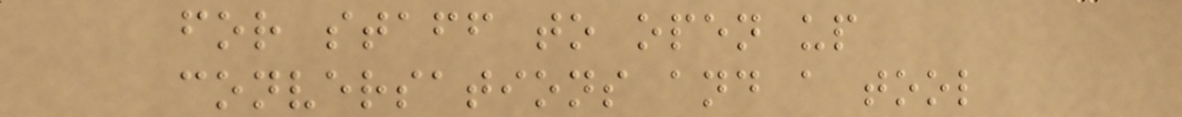for staff to open up
conversations and a tool
